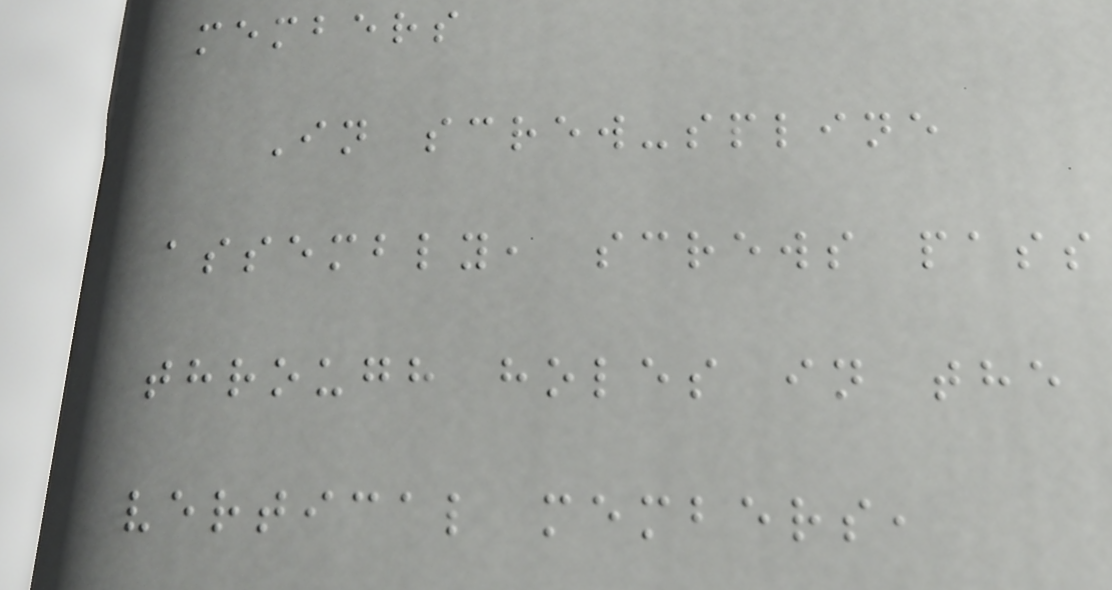members
In screw-spline
assembly, screws pass
through holes in the
vertical members,
